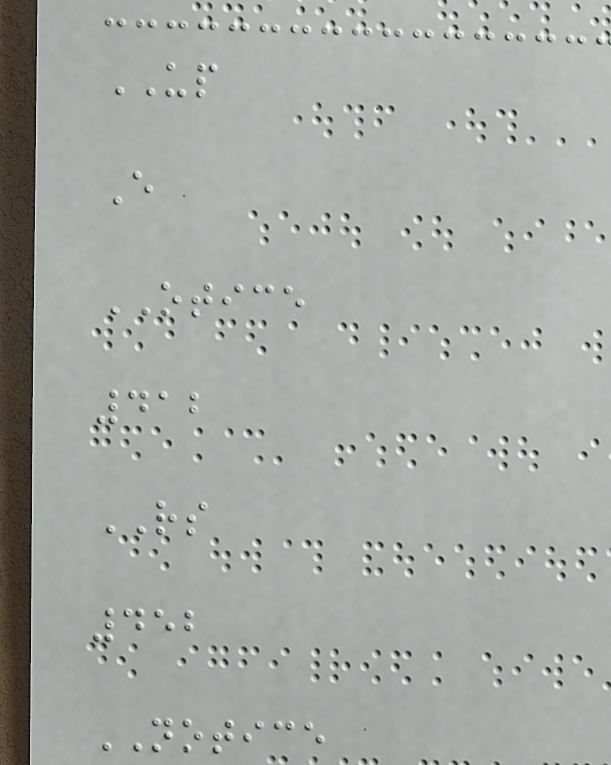UP
E
OTICE
412
RS
452
NOTICE
